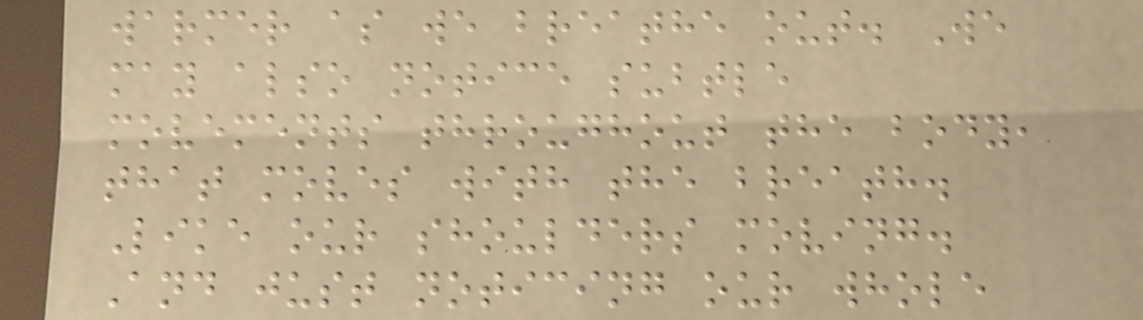warmer as we breathe out. We
may also notice subtle
movements throughout the body,
that moves with the breath.
Like our shoulders moving.
And just noticing our whole
